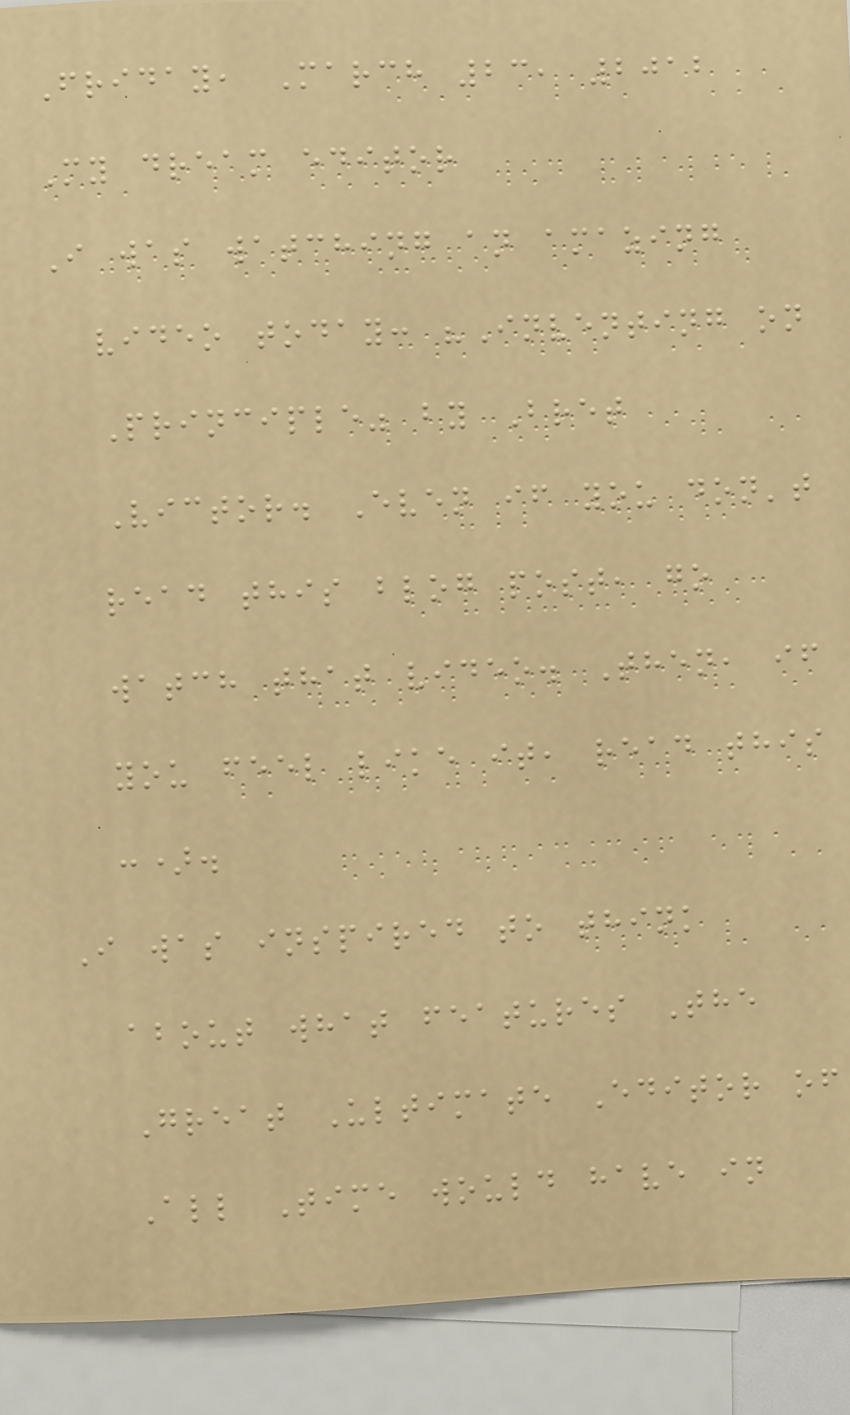Friday, March 23, 2012
My dream editor
I was watching an amazing
video today: "Inventing on
Principle" by Bret
Victor. Even if you don't
read this blog post, go
watch that video. Then, if
you feel like it, read this
:).
I was inspired to think
about what features The
Great Ultimate Editor of
All Time would have in
